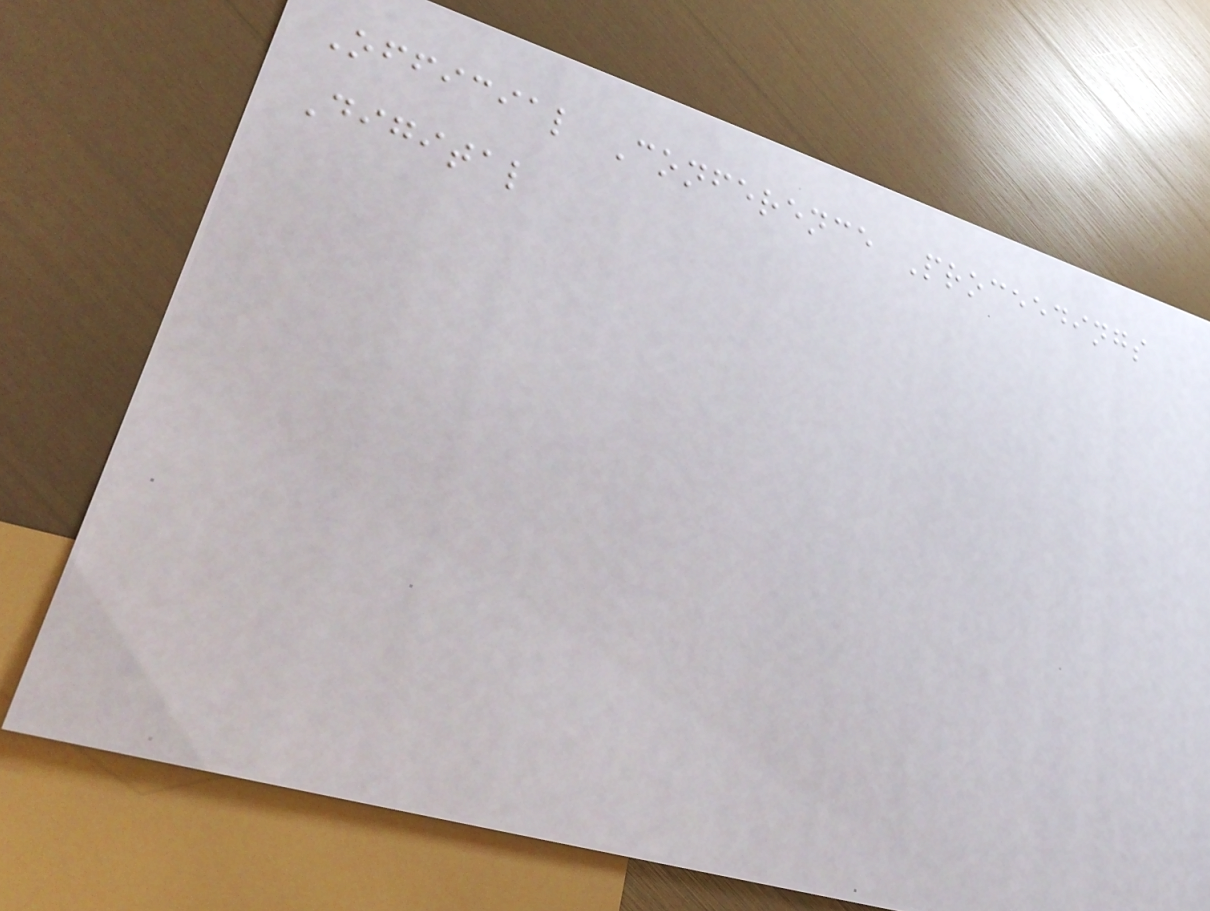Official Conference Proceedings
Digital
